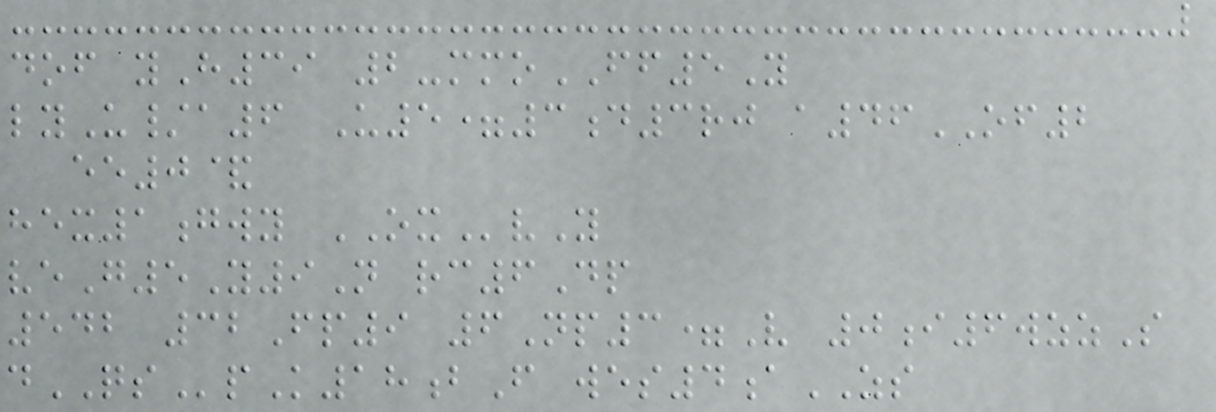dof yH39 2-mmoFF5Y
lyU/a6 U5=3d3rj a46OF2
ee0&
hex1gwy OXvY
veG5Y9N rc6Dp
542 32Fp9 6Np3=V 0i6wzzS
dQSpK18bF wes4aZS
